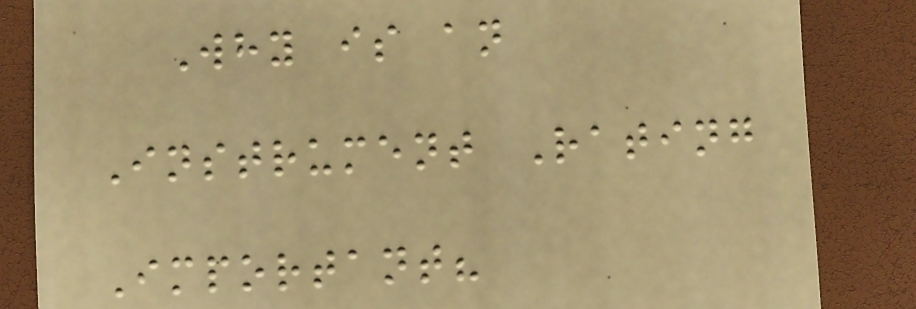Why is an
Instrument Rating
Important?
